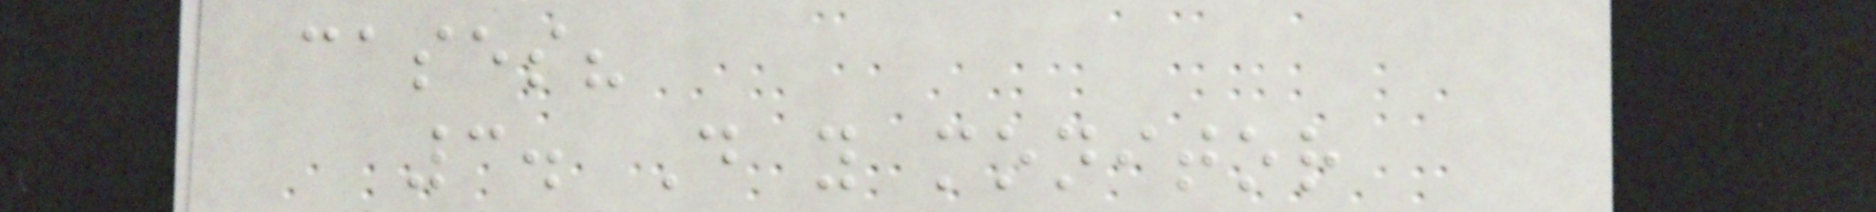cases?
3. Do you monitor
